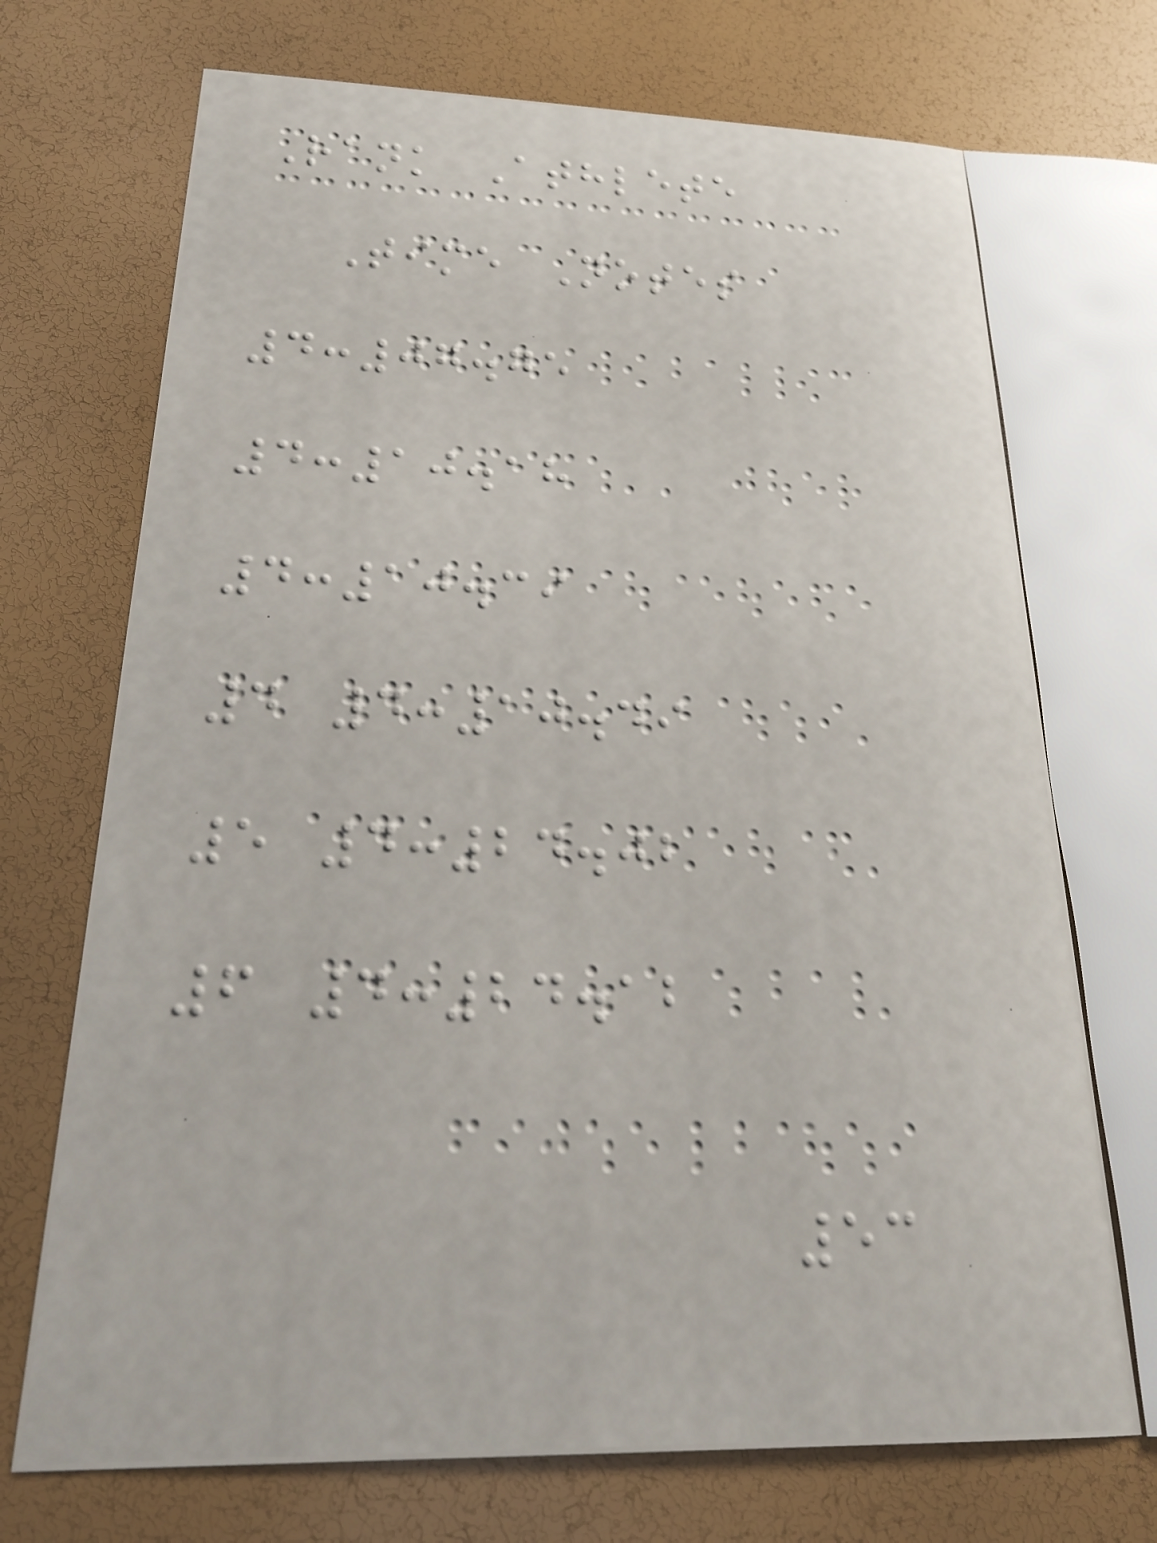Rank Athlete
Time Notes
4:07.75
4:10.18
4:10.39
4 4:10.49
5 4:24.02
6 4:24.12
53
